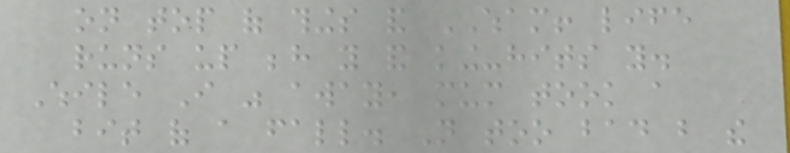on top of things and WHAM! life
runs up behind you and king-hits you.
While I was away, mum took a
bit of a fall. Not too bad but the
